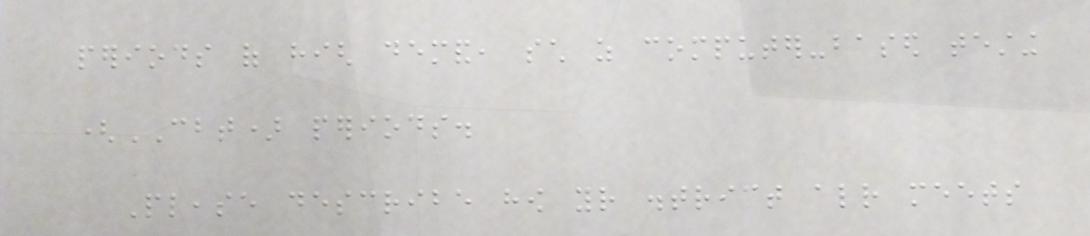periods of high demand, such as computer-based testing
(CBT) periods.
Please describe how your district already meets
